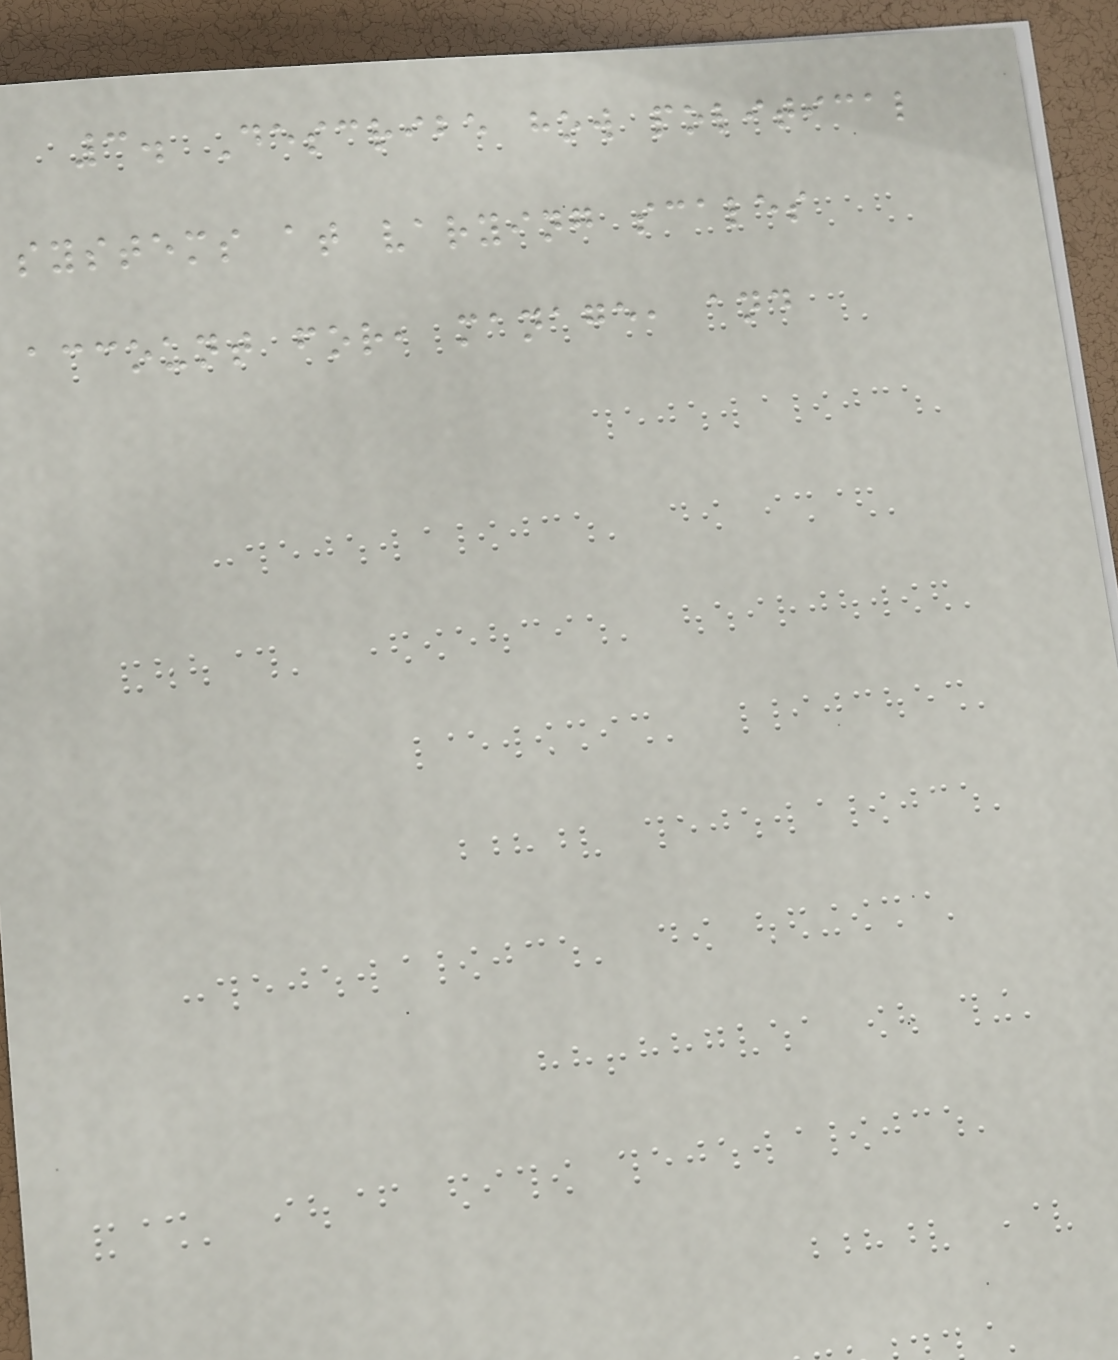3. Describe how political
systems at varying scales
account for, manage, and
